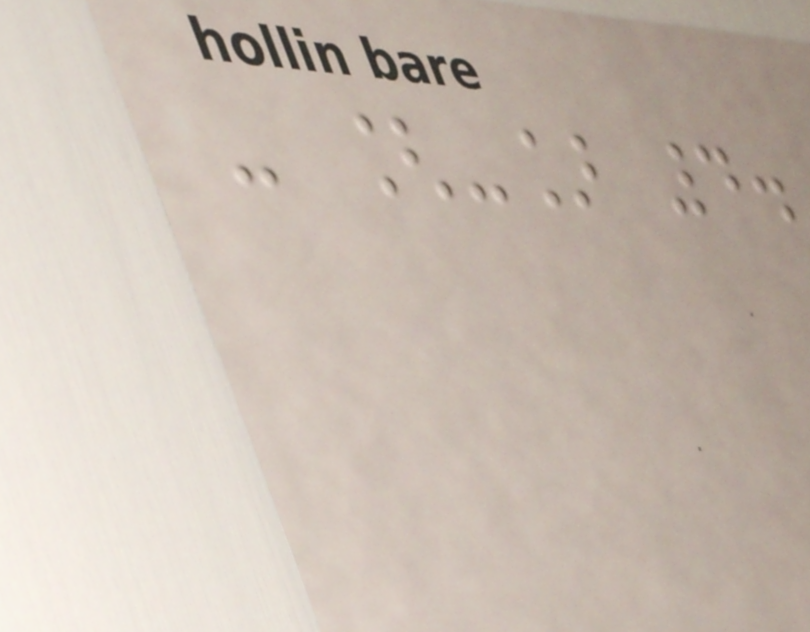- [-] 4.
